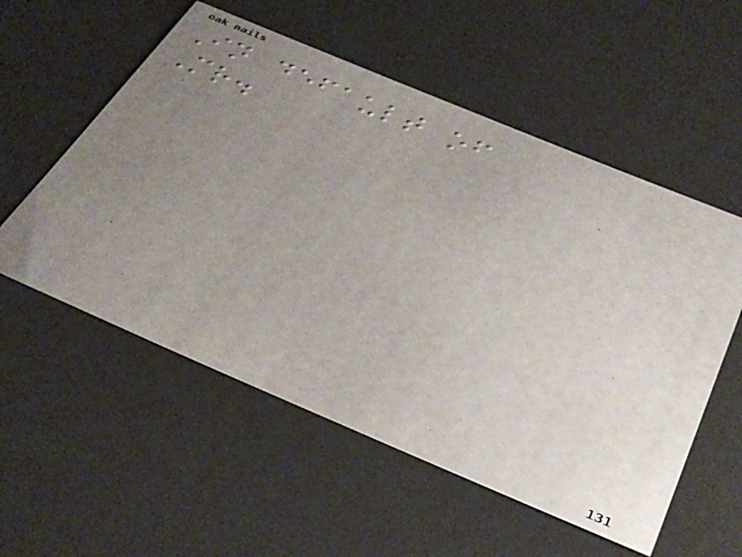In default of
Mr.
